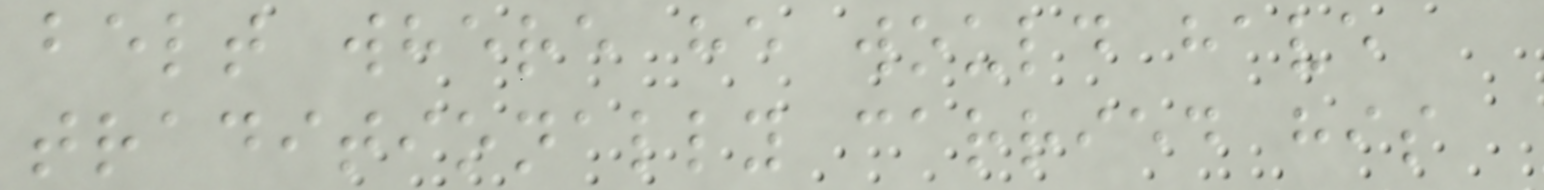belt where he would have
traditionally carried his
